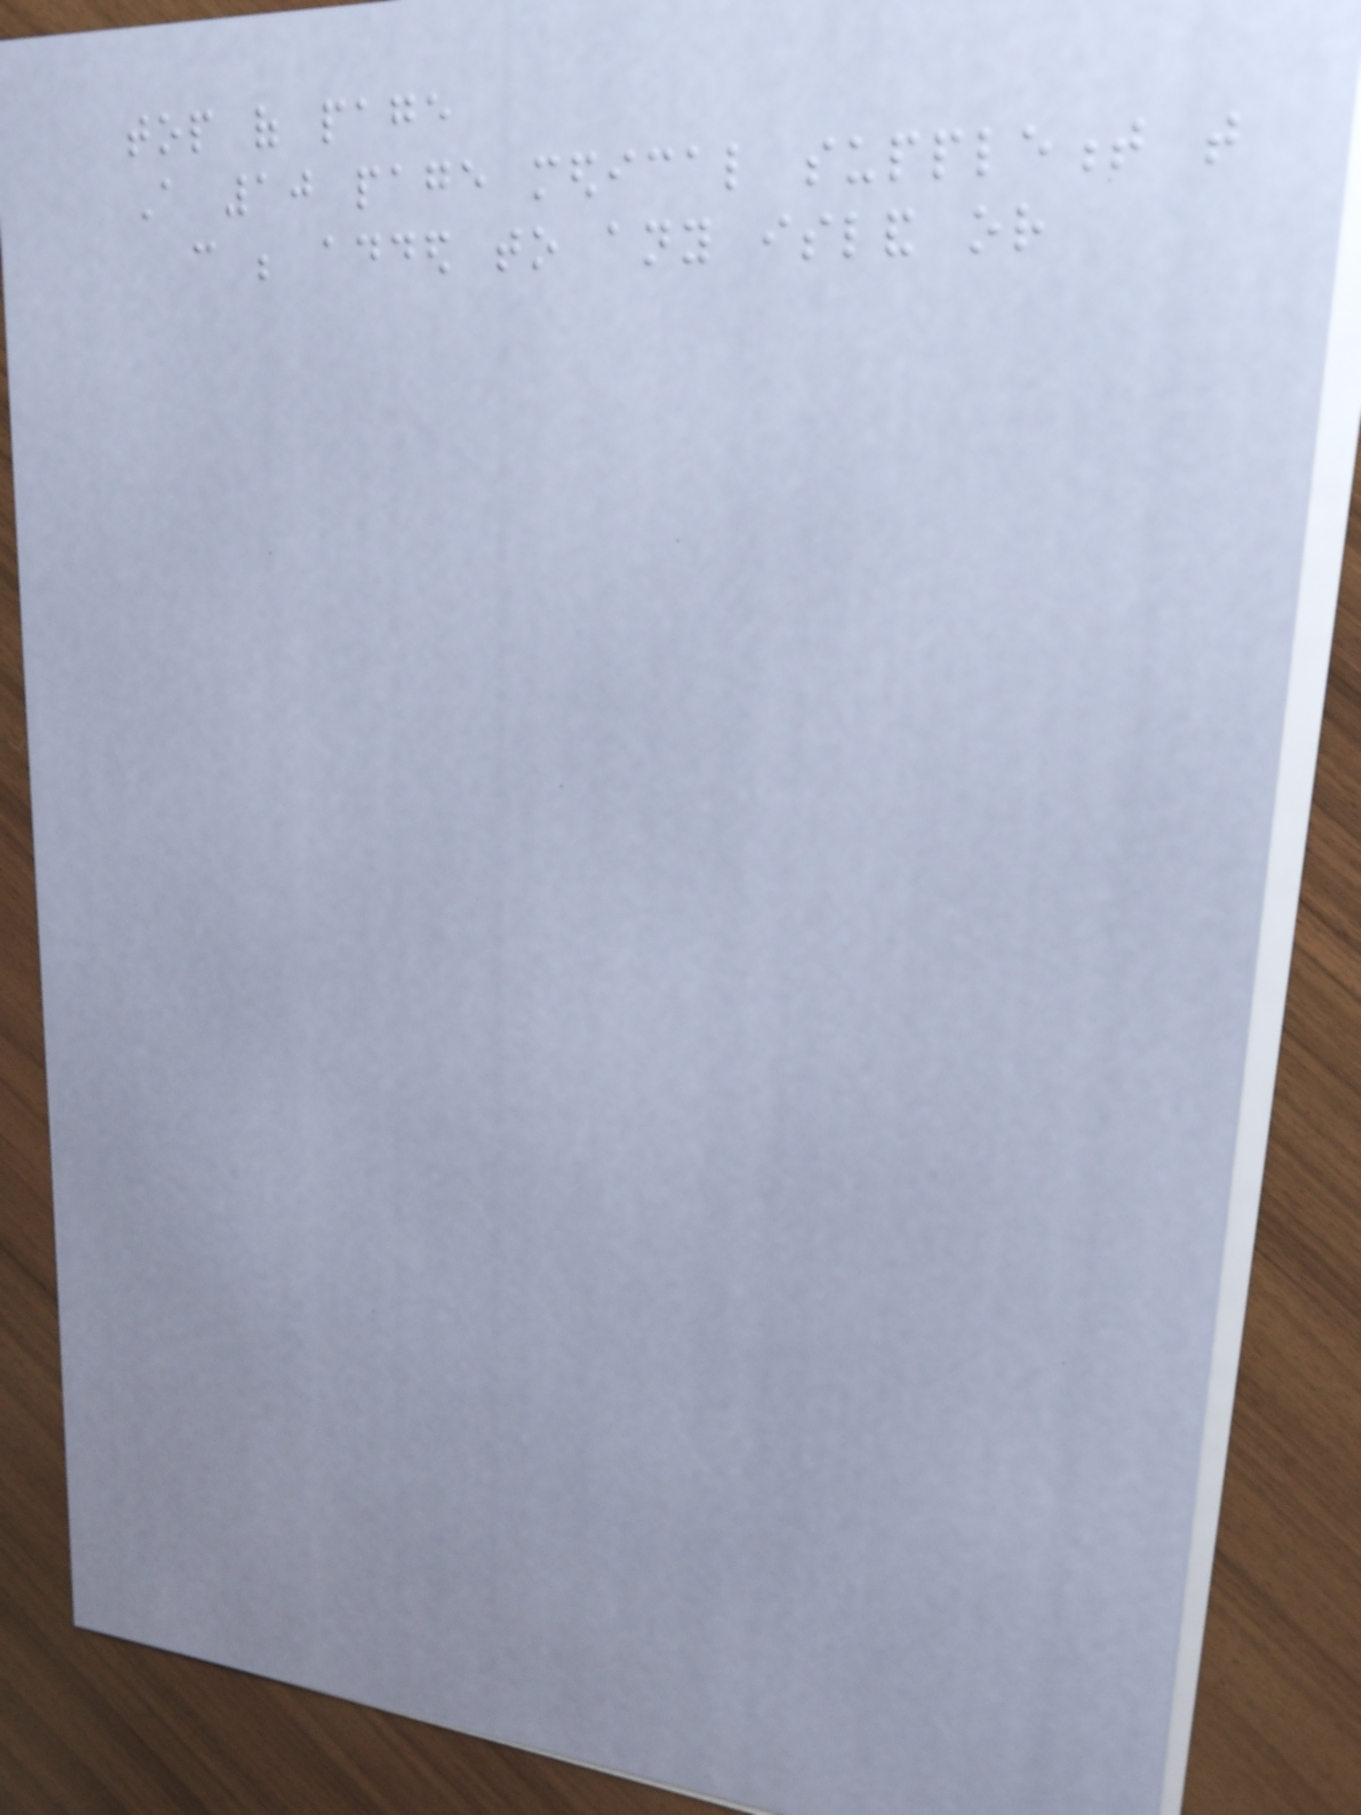top of page
A 10 page medical supplement that
can be added to any island or
